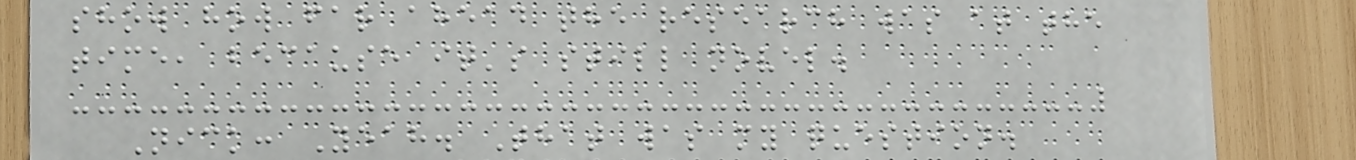show how far ahead the research was at the
time, because it's still novel.
Nick: Yeah. That was my question.
